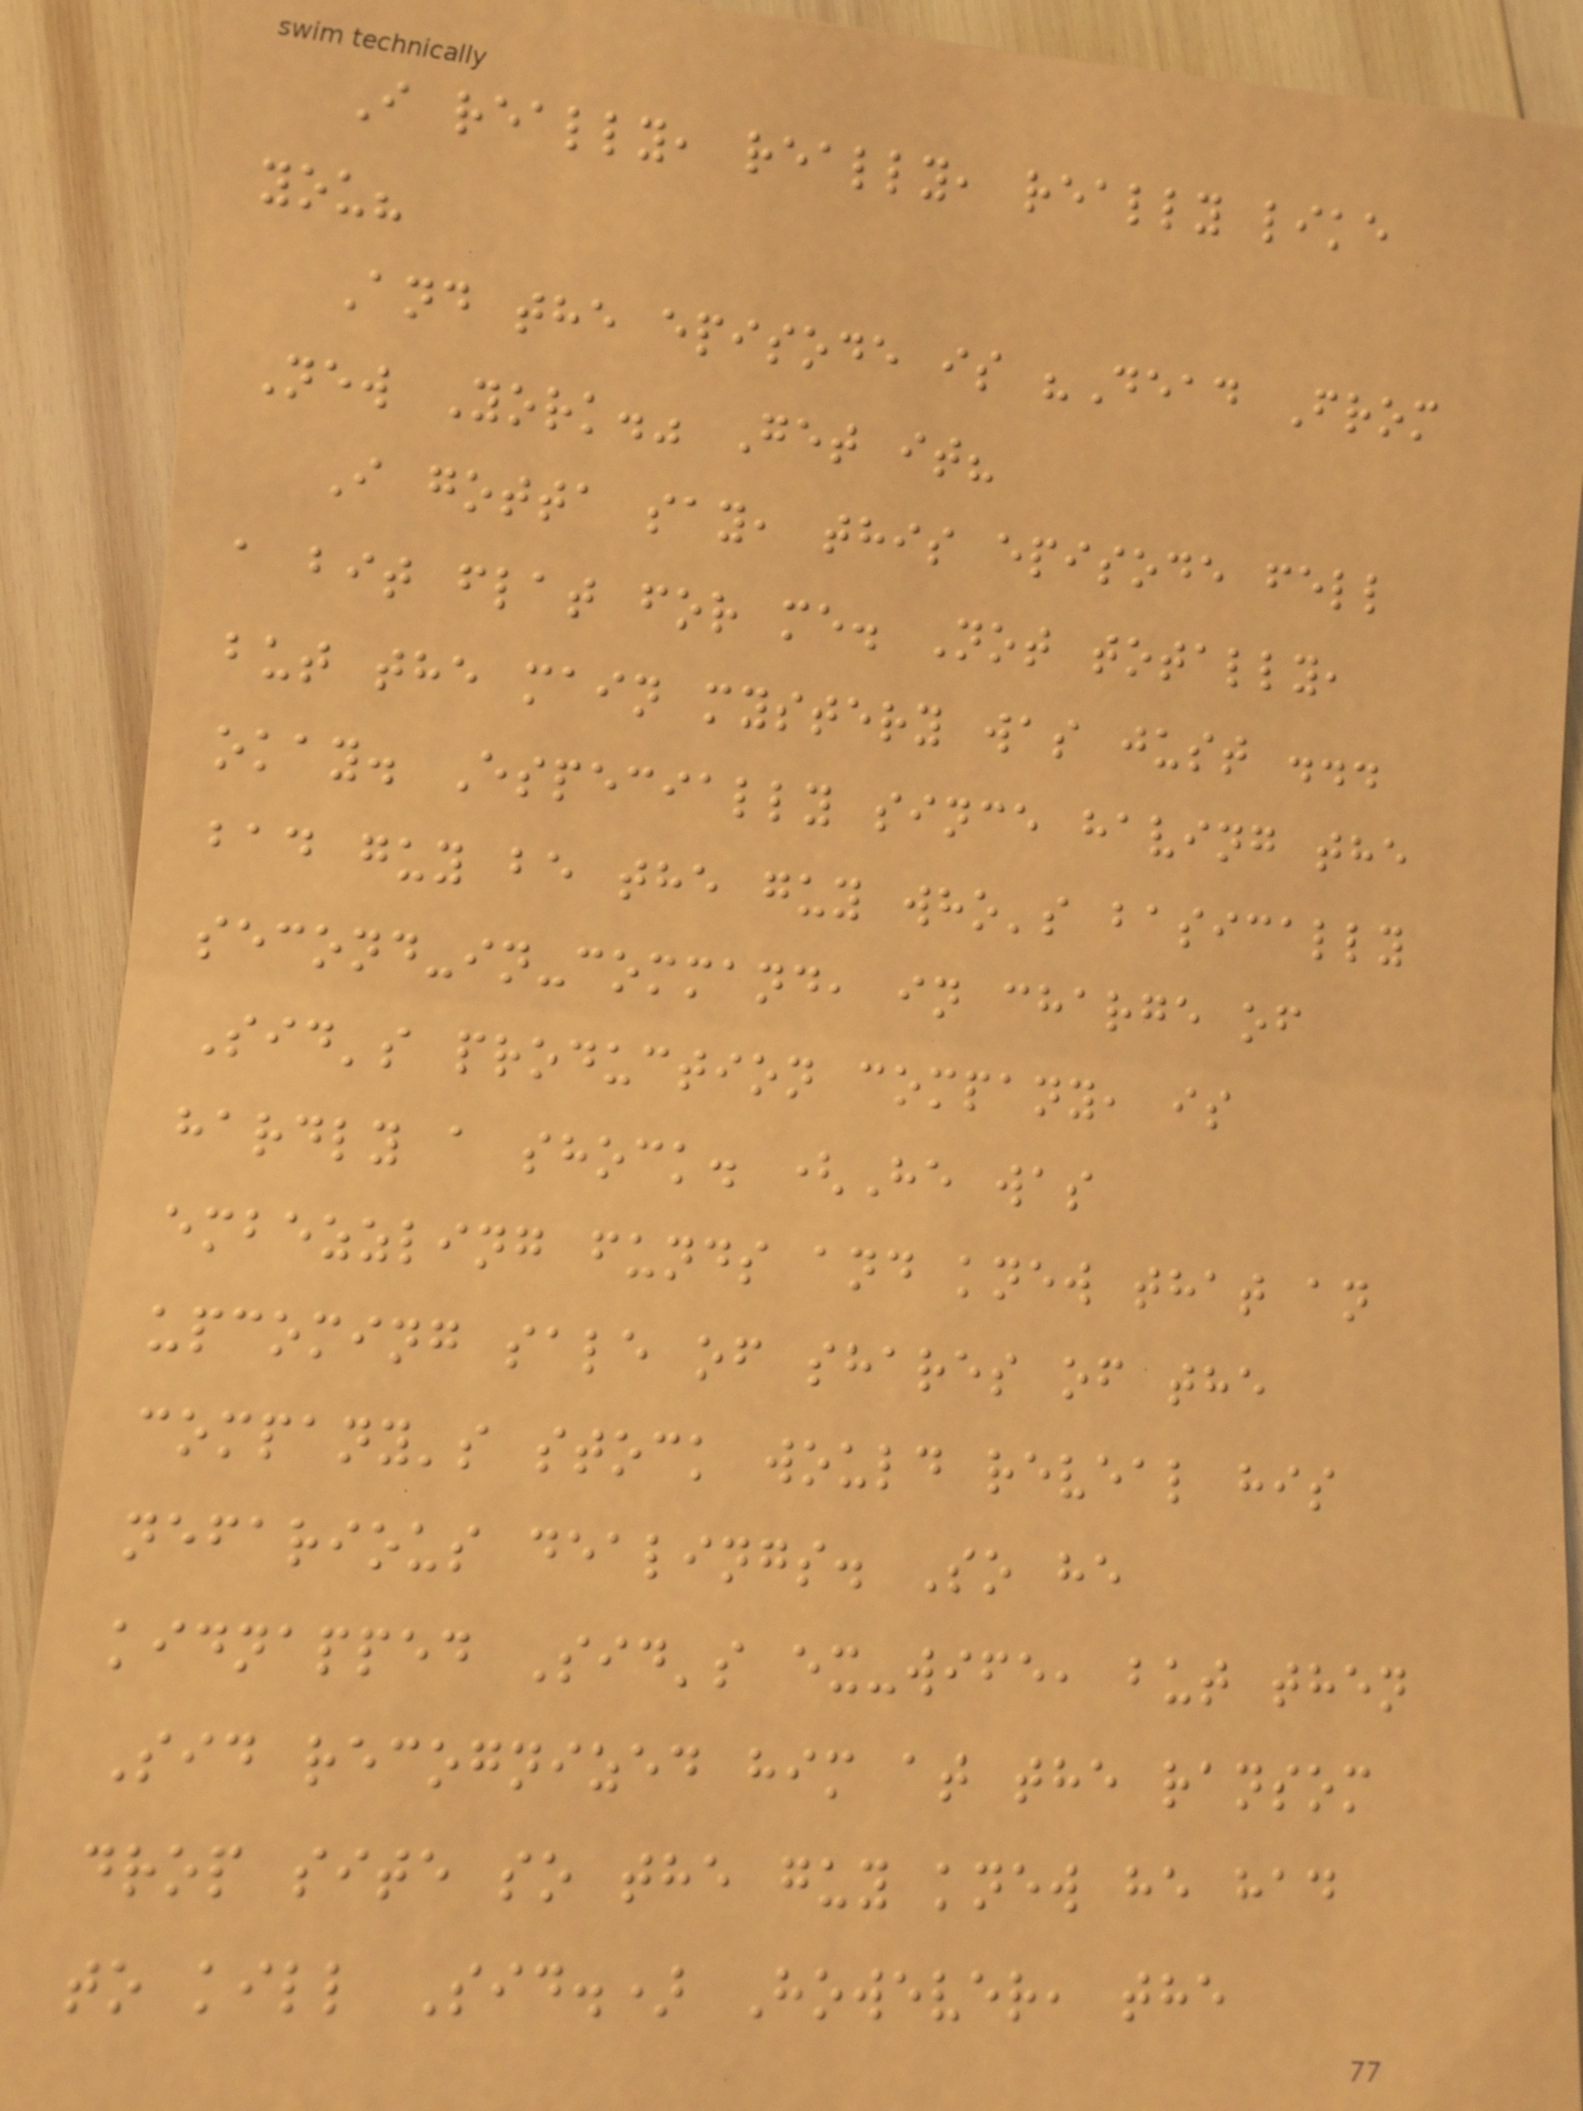I really, really, really like
you?
And the episode is "Dead From
New York." Get it?
I gotta say, this episode fell
a bit flat for me. Not totally,
but the main mystery was just ...
okay. Especially since having the
bad guy be the guy who's basically
second-in-command, in charge of
Sid's production company, is
hardly a shock. (He was
embezzling funds and knew that an
upcoming sale of shares of the
company's stock would reveal his
nefarious dealings. So he
kidnapped Sid's ex-wife, but then
Sid recognized him at the ransom
drop site so the guy knew he had
to kill Sid.) However, the
